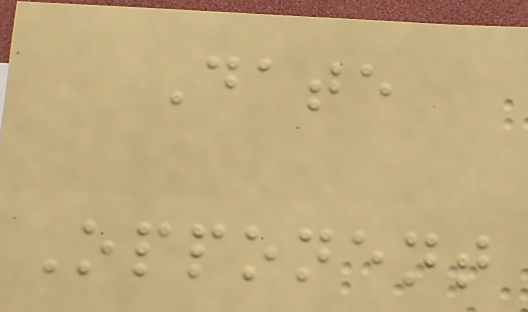Date
Opponent
